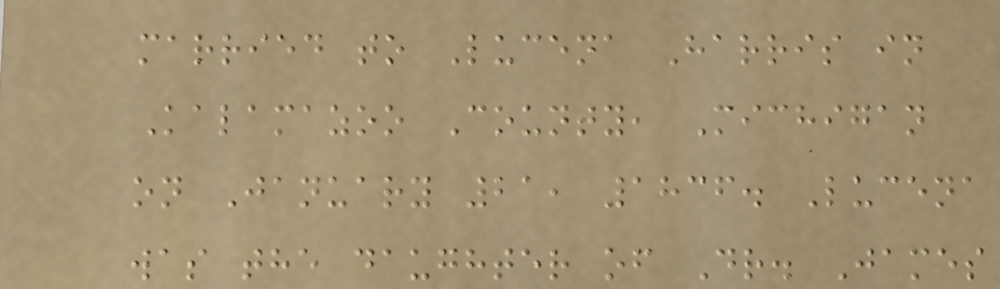married to Lucena Harris in
Kalamazoo County, Michigan
on January 21, 1836. Lucena
was the daughter of Dr. James
